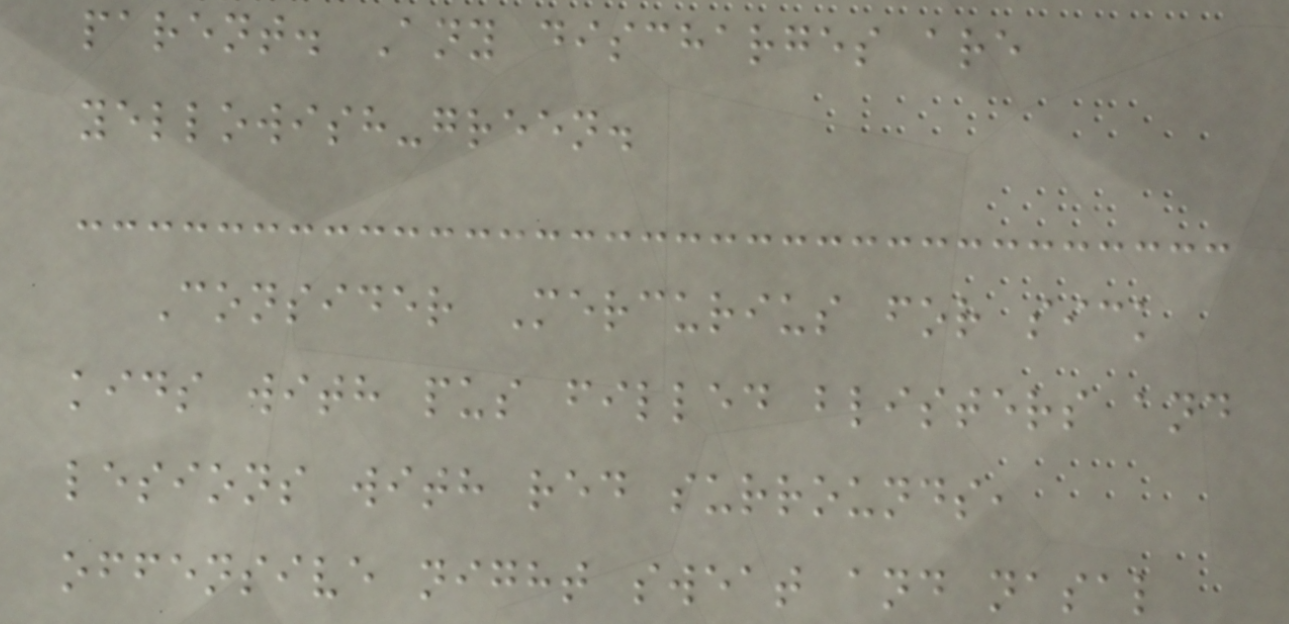parent. Any discharges are
yellowish-green.
Consider Mercurius for sick
kids with pus filled blisters and
lesions with red surrounds,
offensive night sweat and nasal
